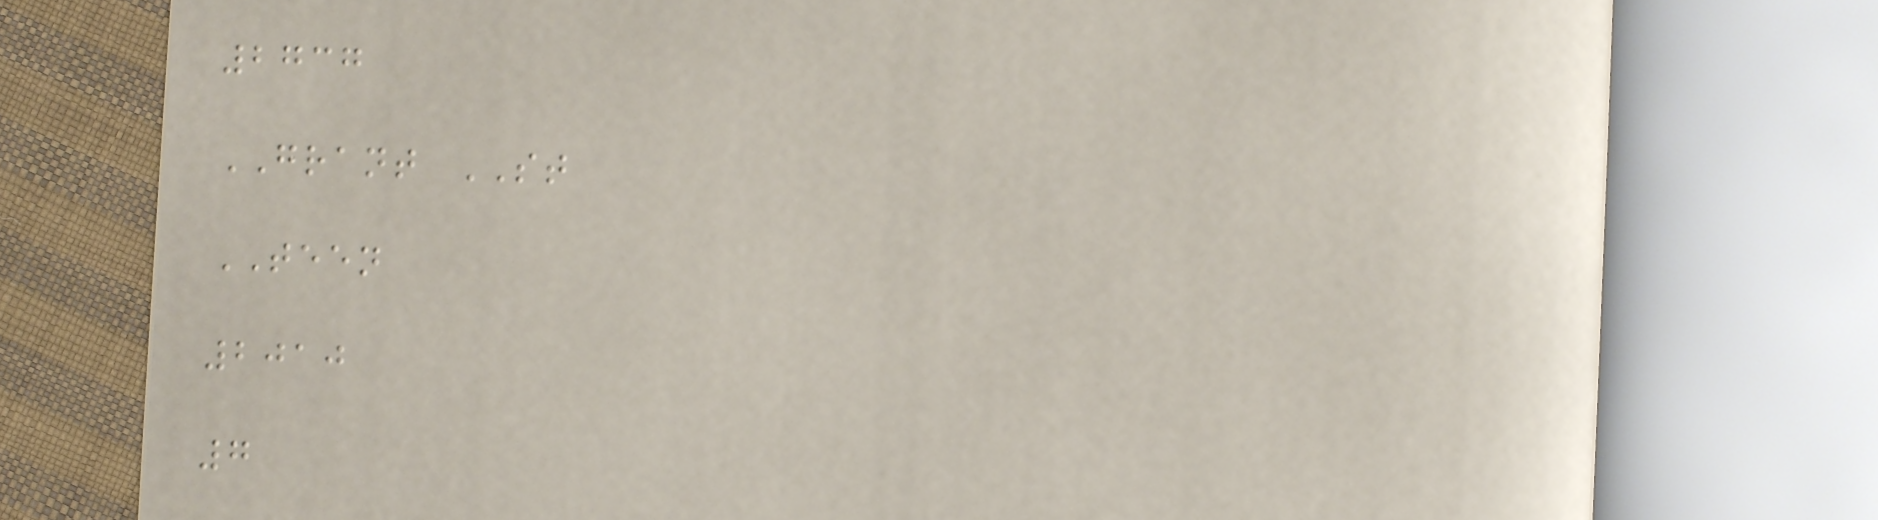2737
GRANT ST
TEEN
2010
7
